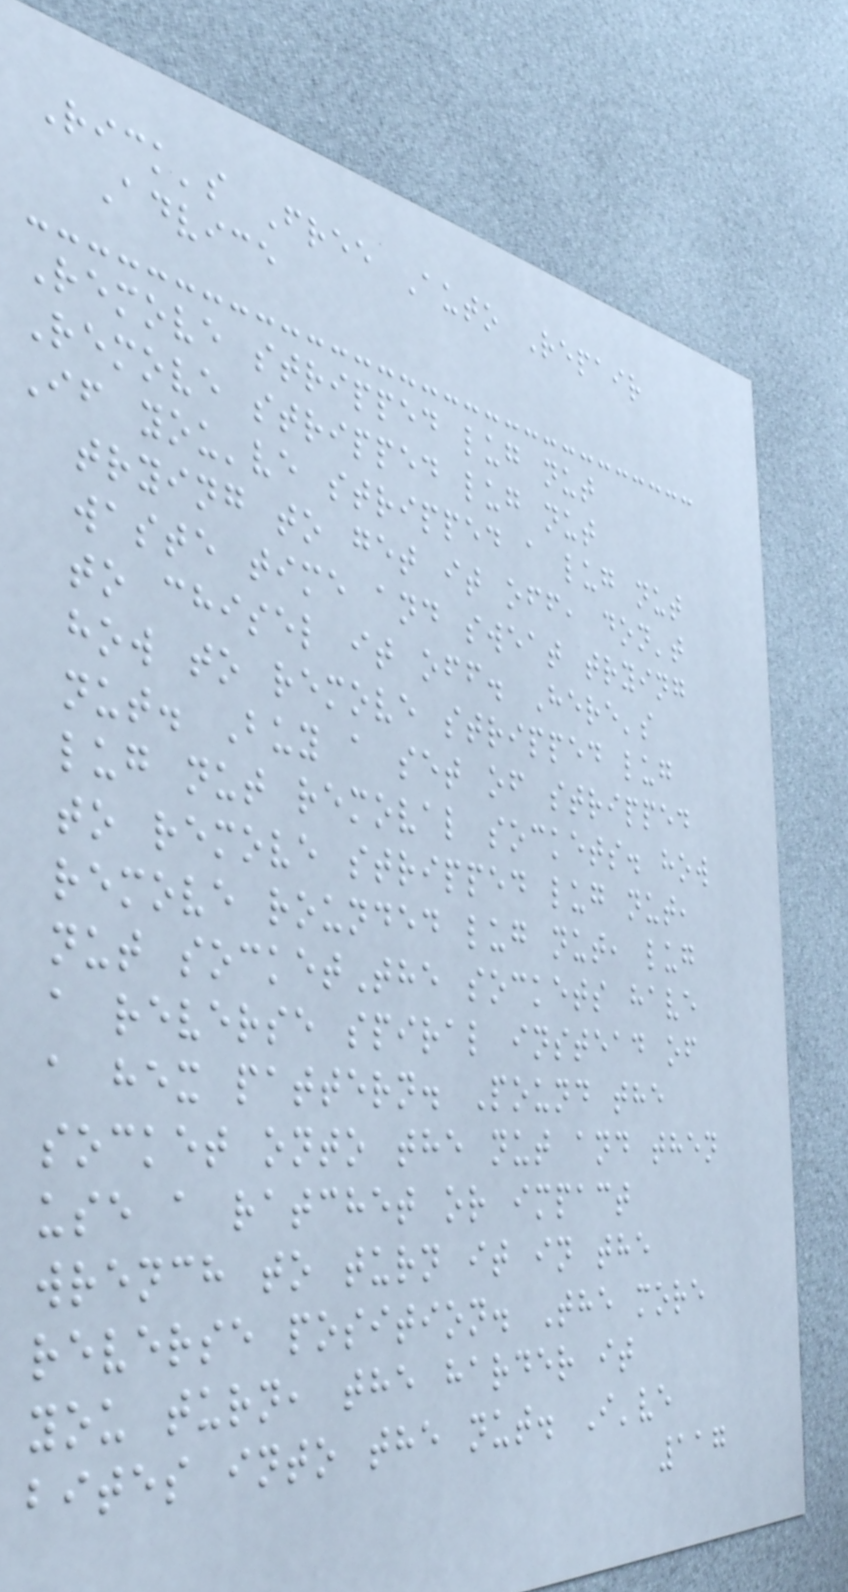Rick's Free Auto Repair
Advice
Remove stripped lug nut
Remove stripped lug nut
If you've stripped a lug nut
trying to get it off, don't
waste time and sweat trying
to chisel it off. Here's
how to remove stripped lug
nut. Buy a set of stripped
lug nut removal sockets. how
to remove stripped lug nut,
remove rounded lug nut, lug
nut socketThe sockets have
a reverse spiral instead of
a hex pattern. Pound the
socket onto the nut and then
use a ratchet or impact
wrench to turn it in the
reverse position. The more
you turn, the harder it
bites into the nut. I've
117
